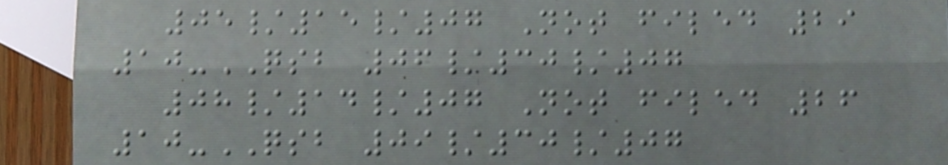05/15/07 Not filed 29
10-QSB 06/30/07
08/14/07 Not filed 26
10-QSB 09/30/07
